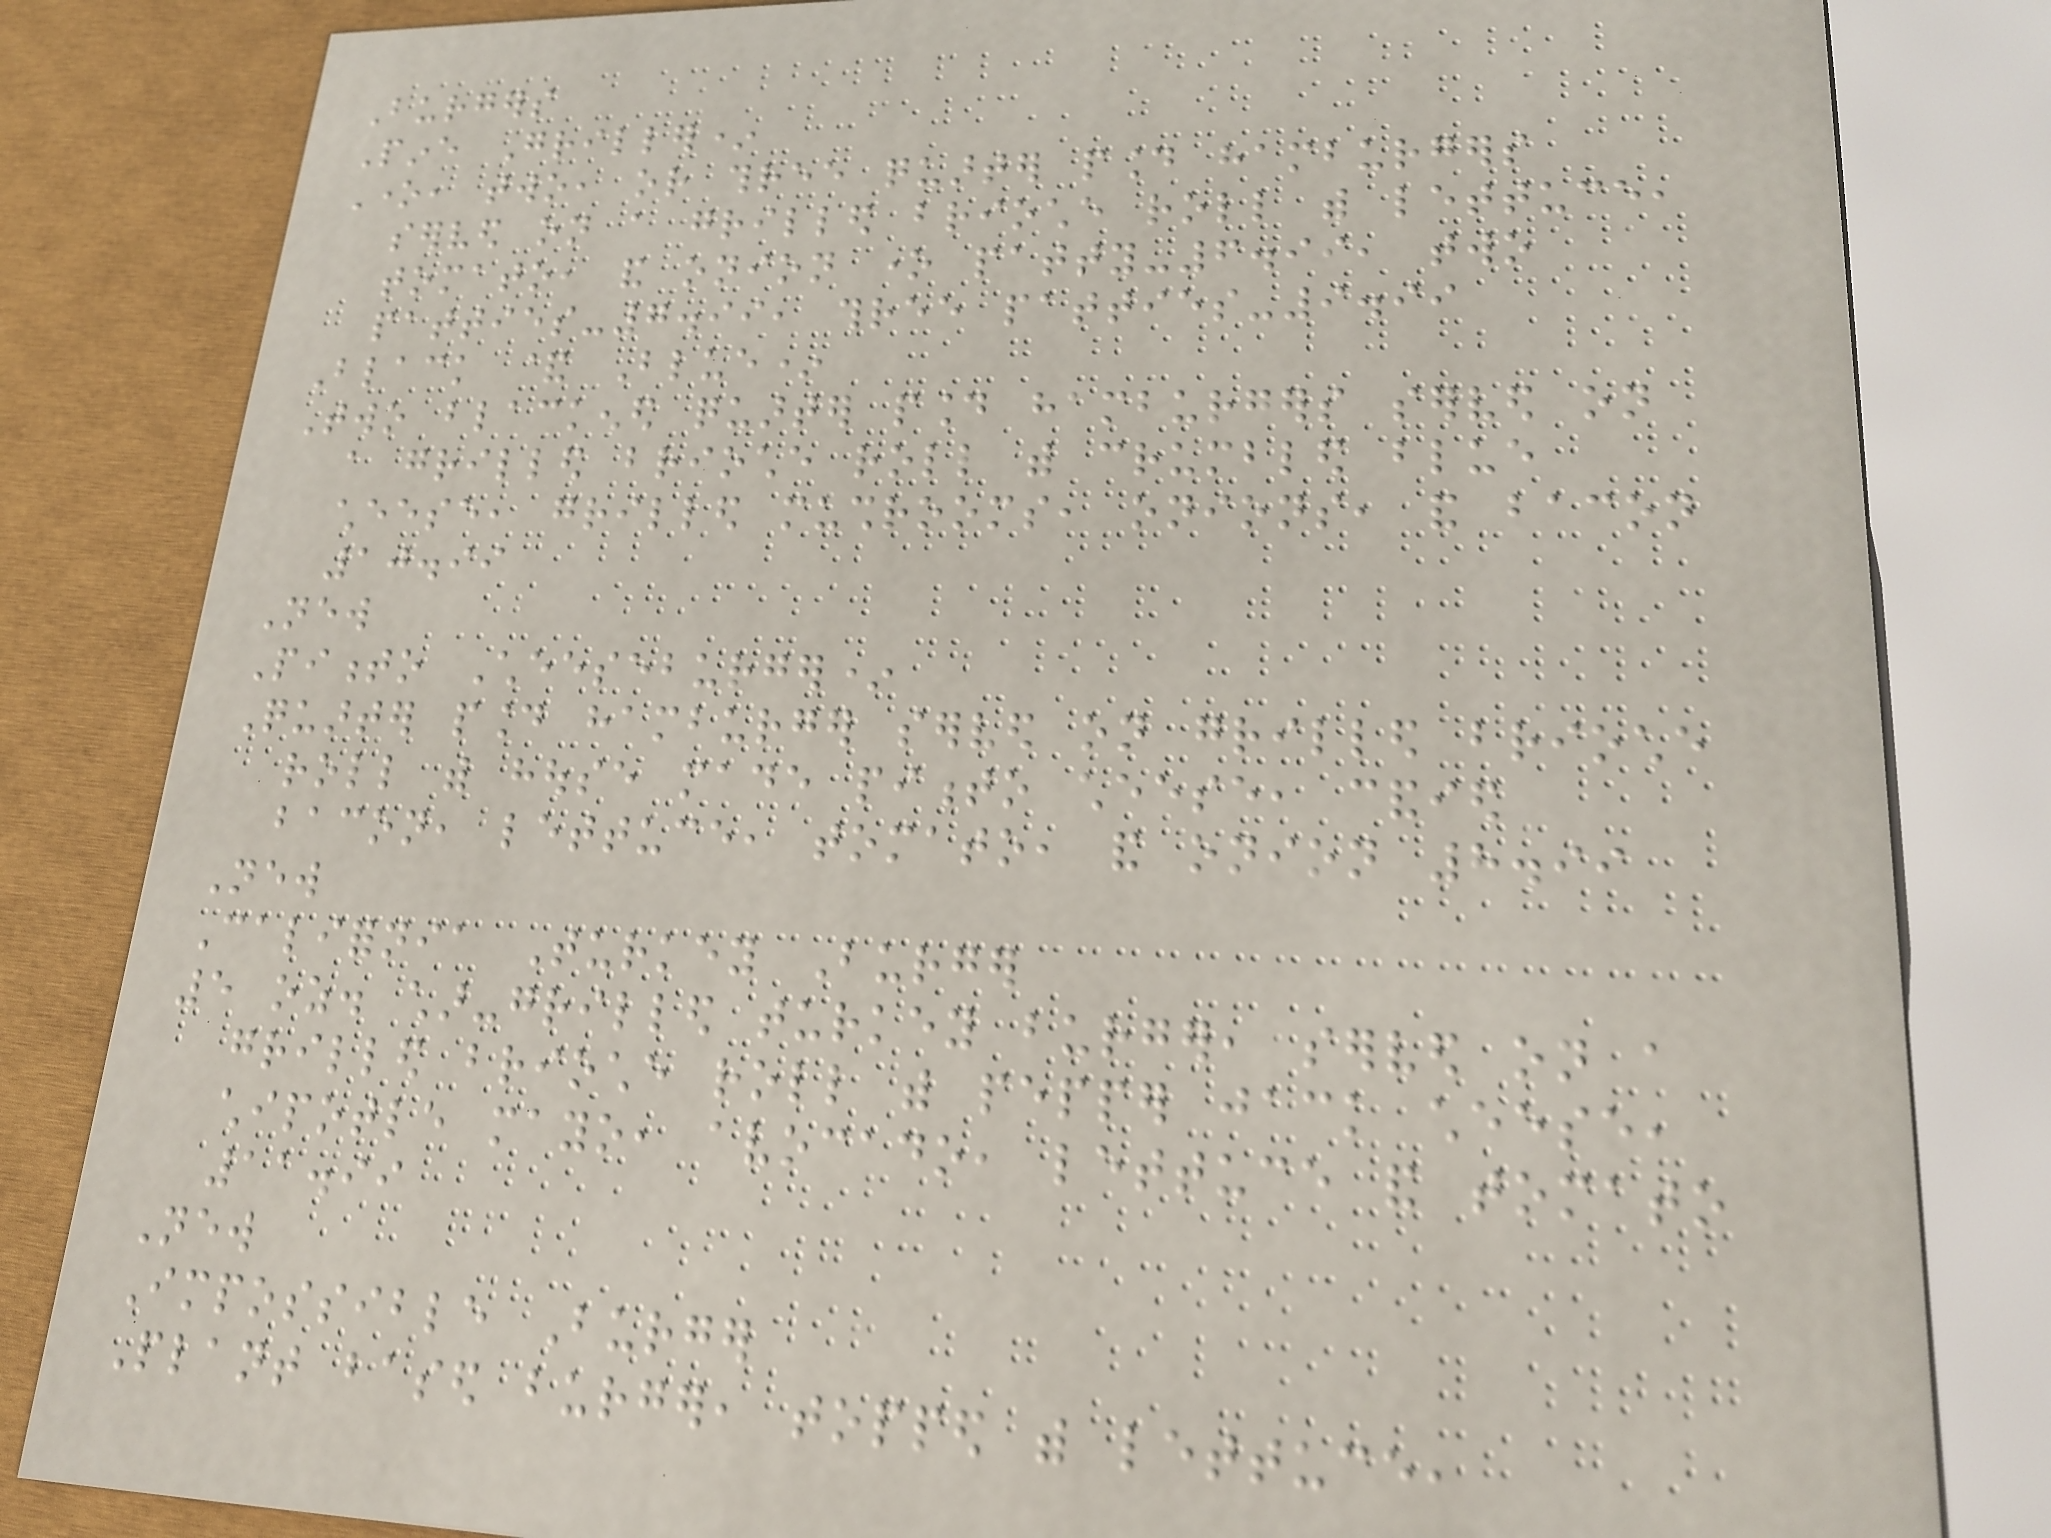Burgers
Pine Griller*
One, two, or three quarter pound hamburgers
served on a grilled brioche roll with lettuce,
tomato, and onion one patty-6.99, two
patties-7.99, three patties-9.99
Black & Blue*
Two blackened quarter pound hamburgers served on
a grilled brioche roll with crumbled blue
cheese, grilled mushrooms, onions, and bacon
10.99
New
Pimento Cheeseburger*
Quarter pound hamburger served on grilled brioche
roll with house made pimento cheese, candied
bacon, lettuce, tomato, and onion 8.99
New
California Turkey Burger
5 oz. char-grilled turkey burger, served on a
grilled brioche roll with pepper jack cheese,
chipotle mayo, avocado, lettuce and tomato
11.99
New
Impossible Burger
Plant based burger, topped with lettuce,
